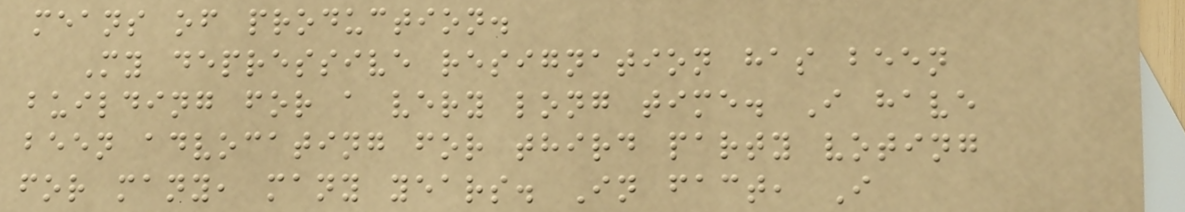means of production.
My depressive resignation has been
building for a very long time. I have
been advocating for third party voting
for many, many years. In fact, I
